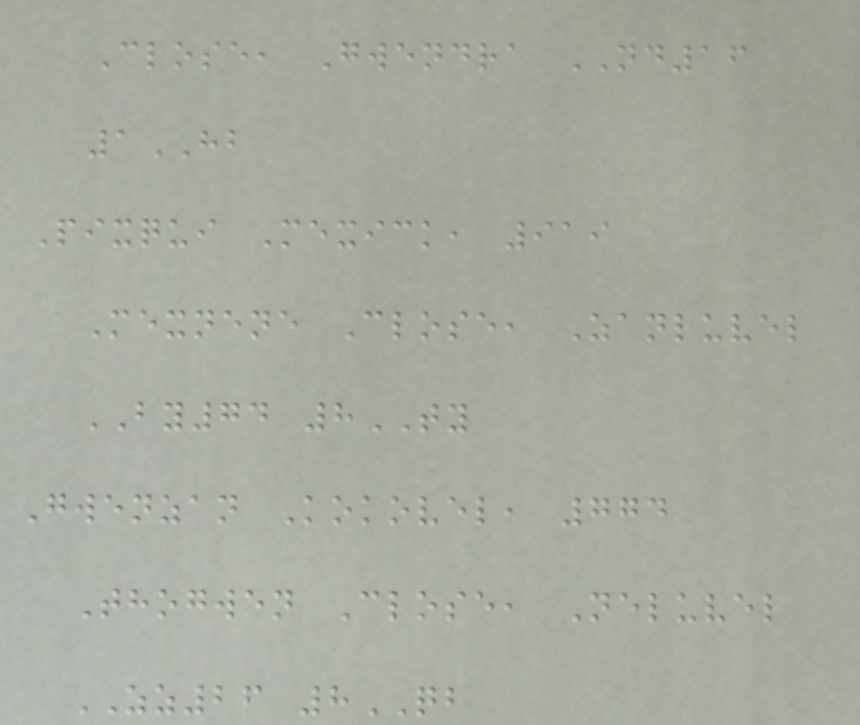Close, Gwendra ND16
1HB
Pixqui Mexick, 919
Mexnene Close, Zanluvel
BY74 8TY
Gwenzan Kokovel, 774
Thogwen Close, Neluvel
ZZ26 8QB
